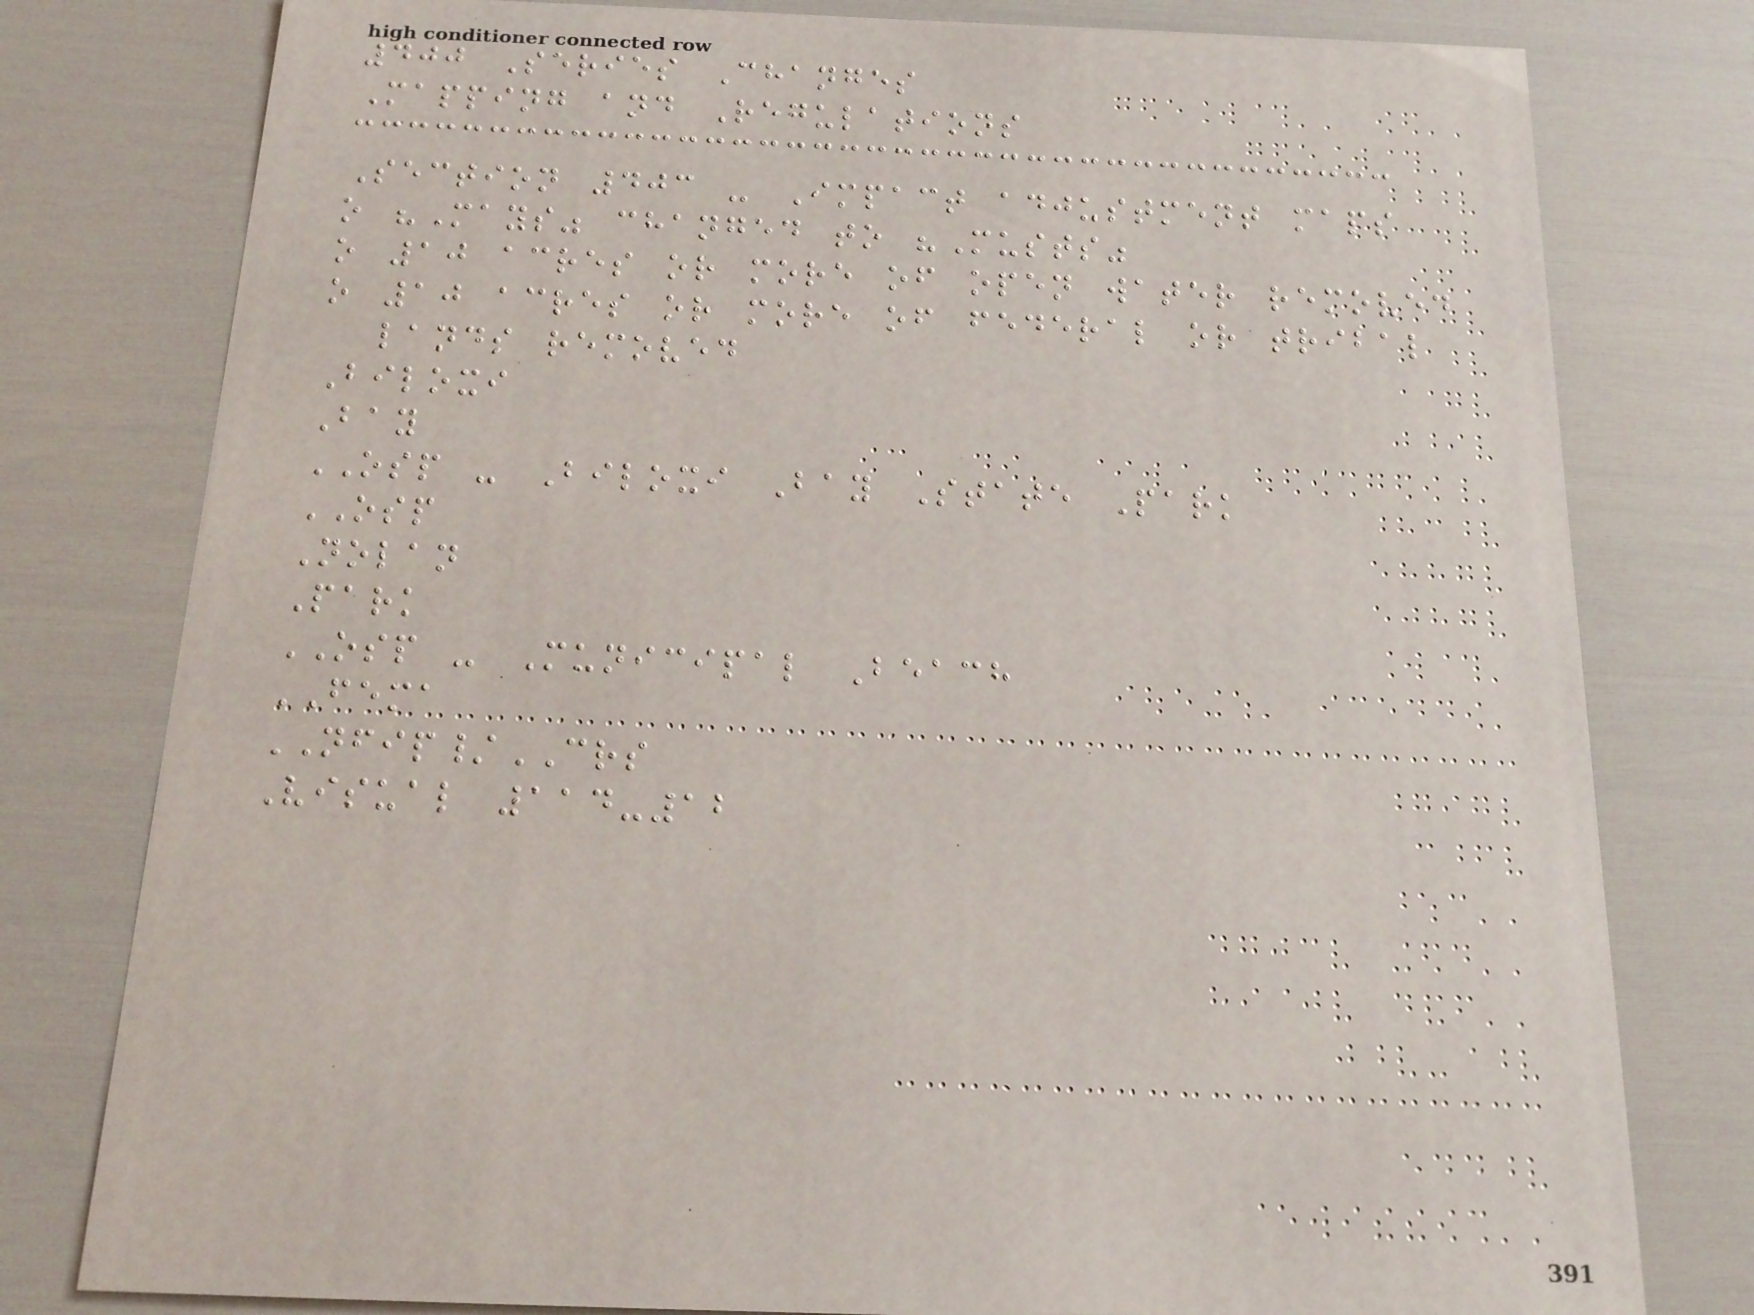400 Series Changes
Mapping and Regulations
Section 403 - Impact adjustment maps
o "Mays" changed to "Musts"
o 10 acres or more of open water removed
o 10 acres or more of federal or tribal
lands removed
Biloxi
Bay
OSP - Biloxi Bay State Park
OSP
Nolan
Park
OSP - Municipal Beach
FEMA
NFIP/CRS
Visual 114-12
